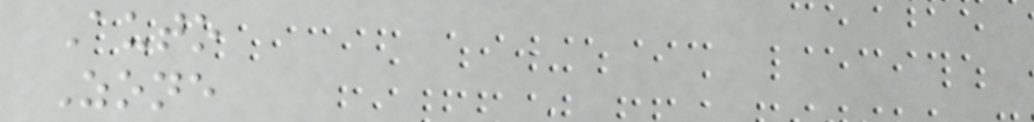Auto
Zone
